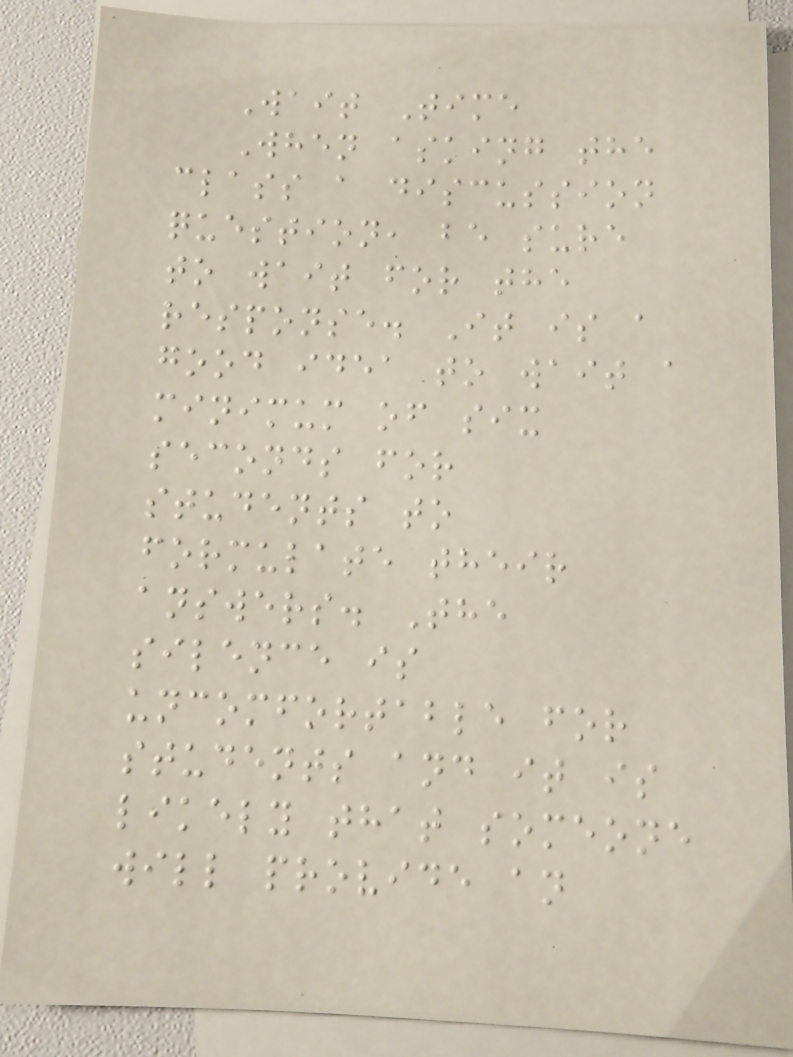Wait Time
When asking the
class a discussion
question, be sure
to wait for the
response. It is a
good idea to wait a
minimum of six
seconds for
students to
formulate their
answers. The
silence is
uncomfortable for
students and it is
likely that someone
will provide an
